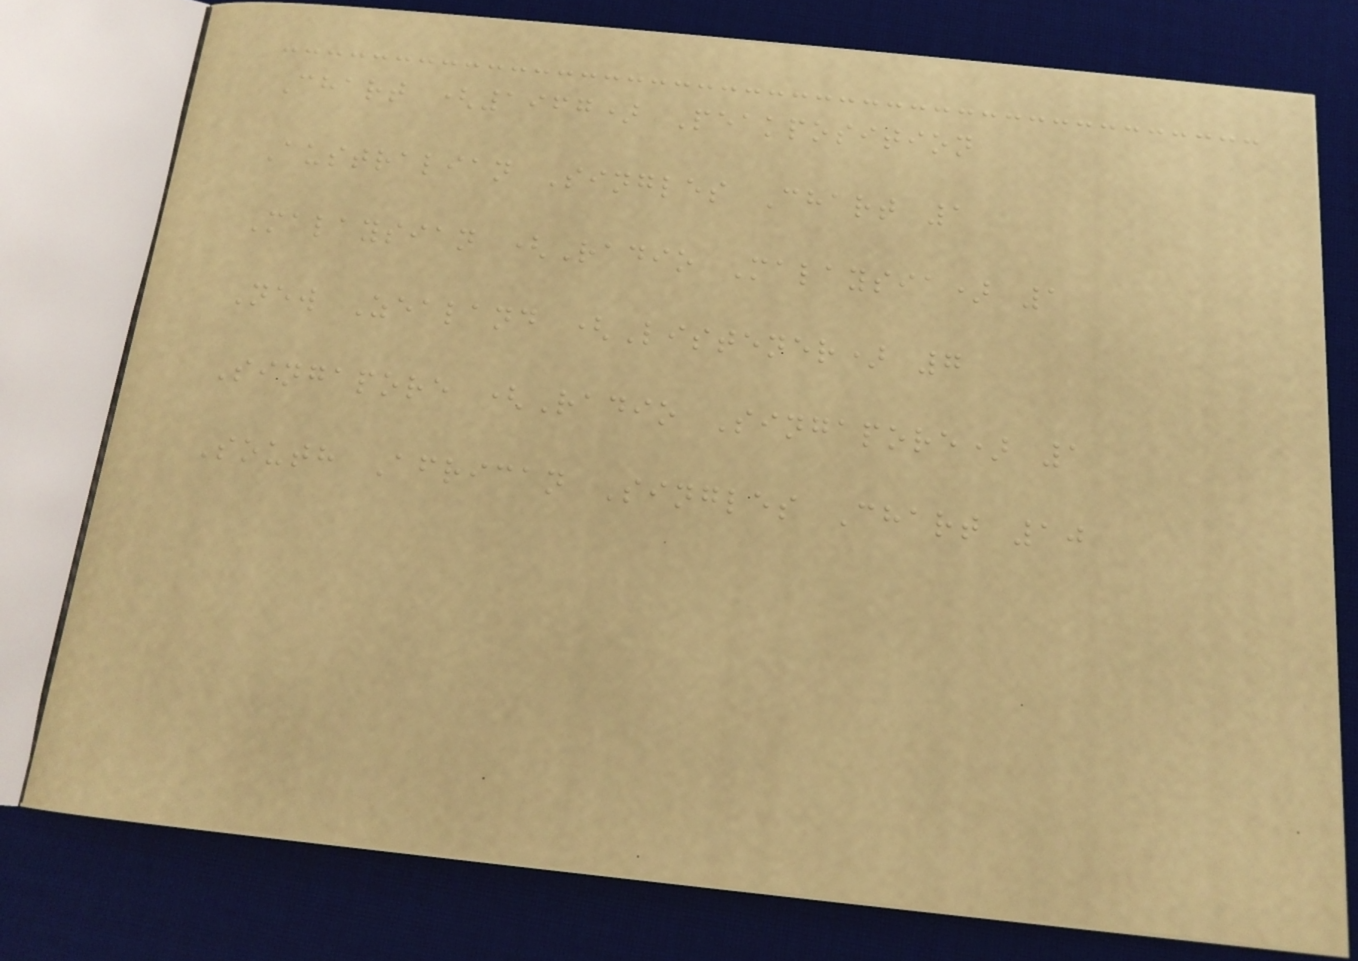Chart (1967) Peakposition
Australian Singles Chart 1
Malaysian (Radio Malaysia) 1
New Zealand (Listener) 7
Singapore (Radio Singapore) 1
South African Singles Chart 10
